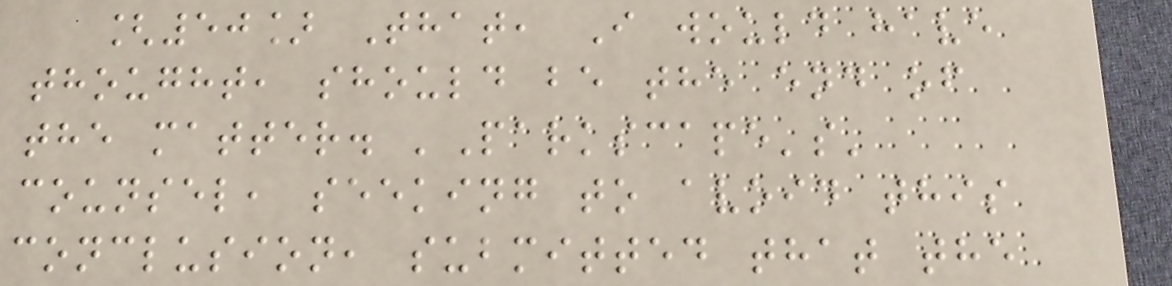[50] That, I would have
thought, should be the end of
the matter. 'Parkscape's'
counsel, seeking to avoid this
conclusion, submitted that the
